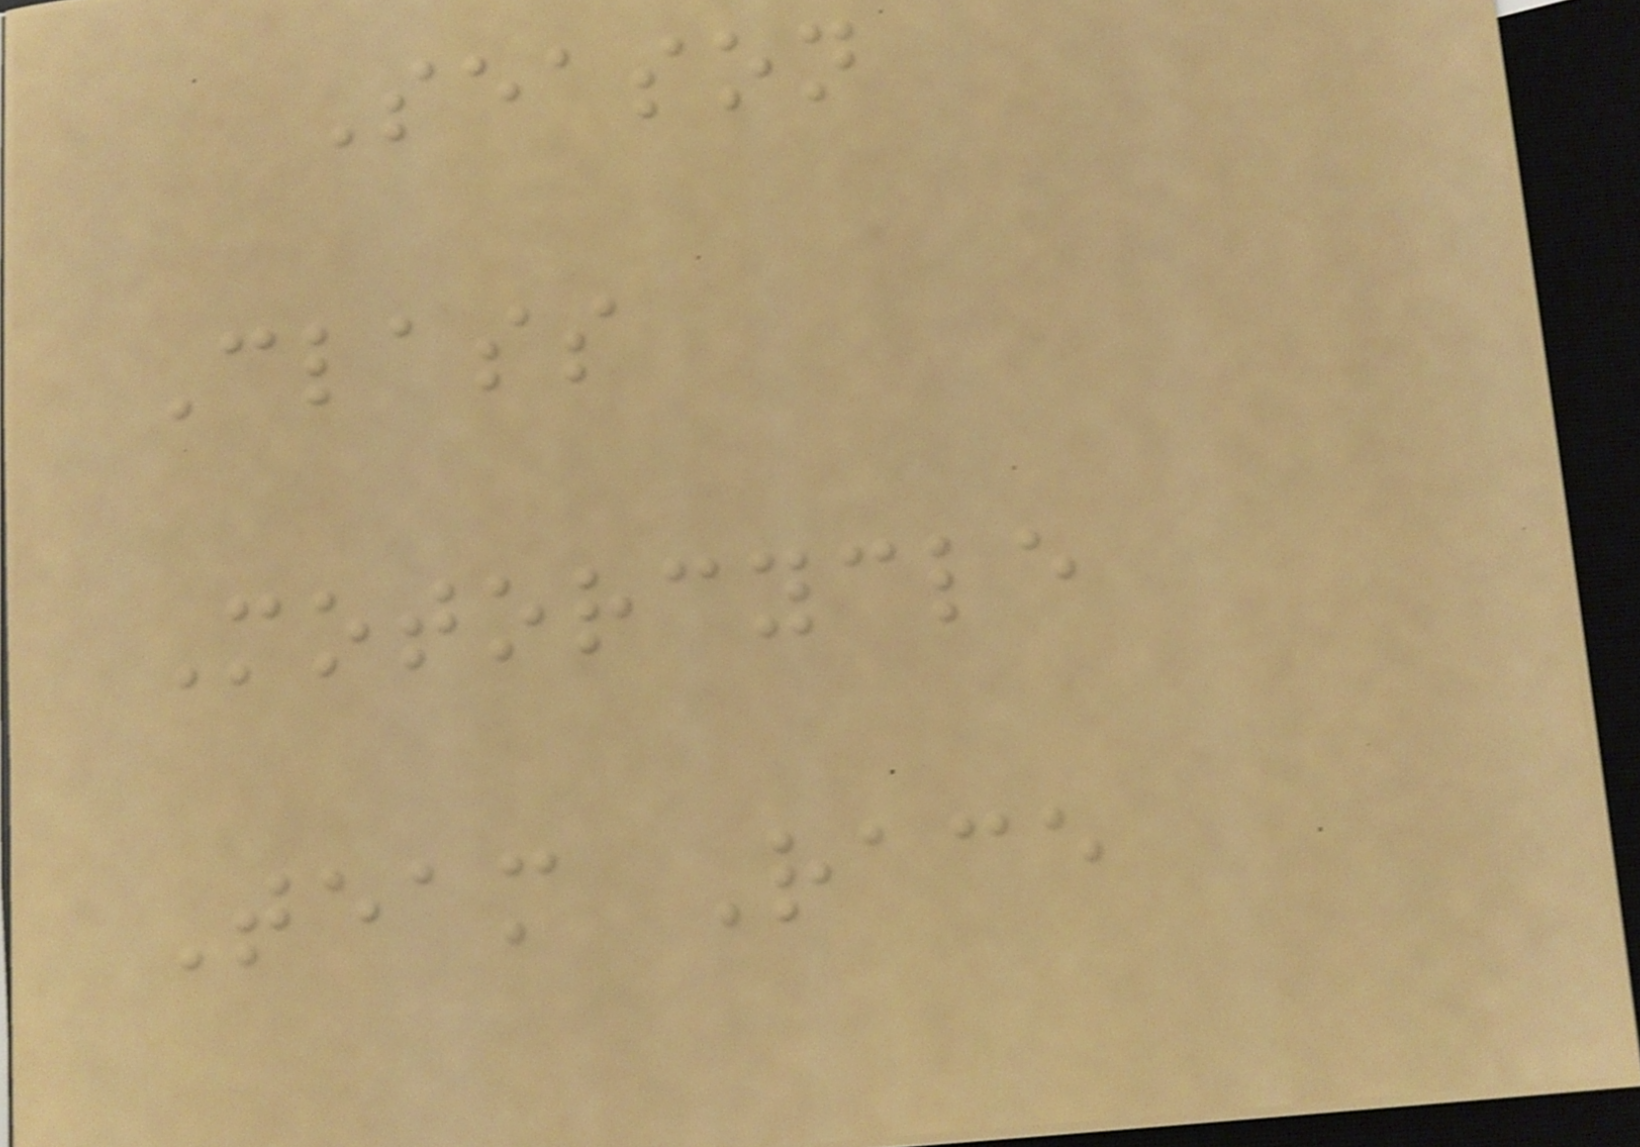Season
Class
Motorcycle
Team Race
